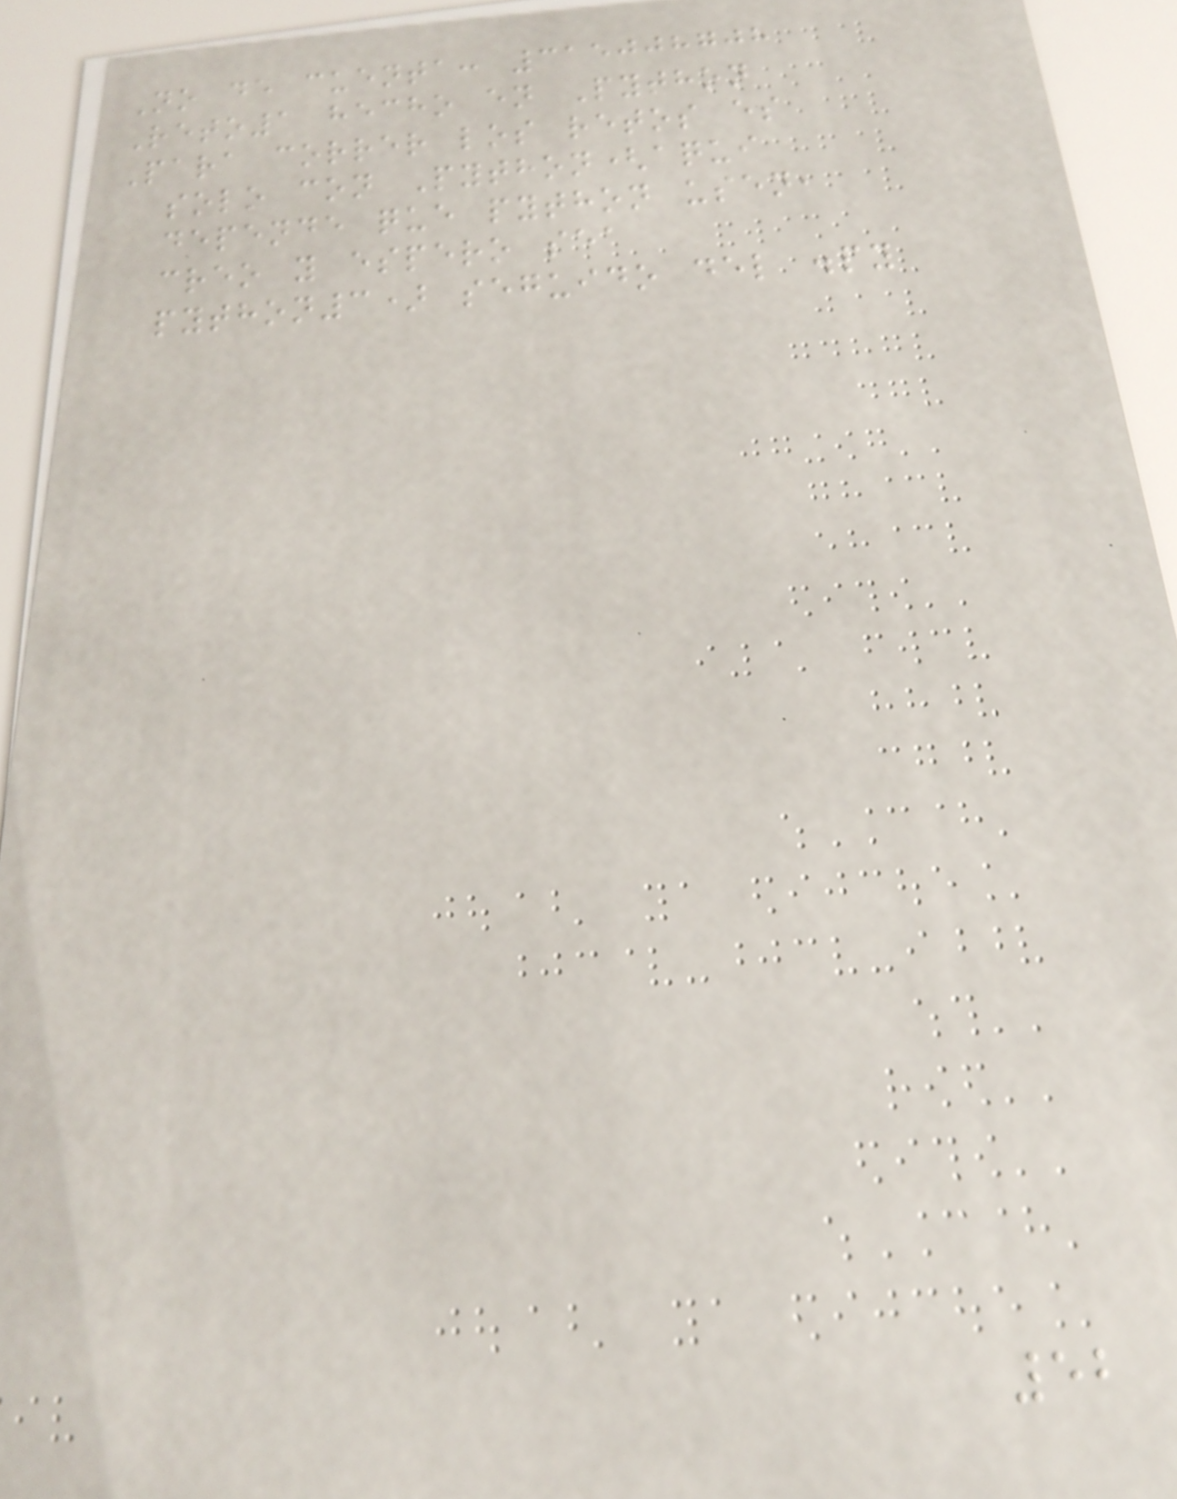No de cuenta: 315008708
Reto1 hecho en Python
Para correr los retos es
solo con Python(aqui
depende que python usen,
creo y espero sea
python3) seguido del .py
52
